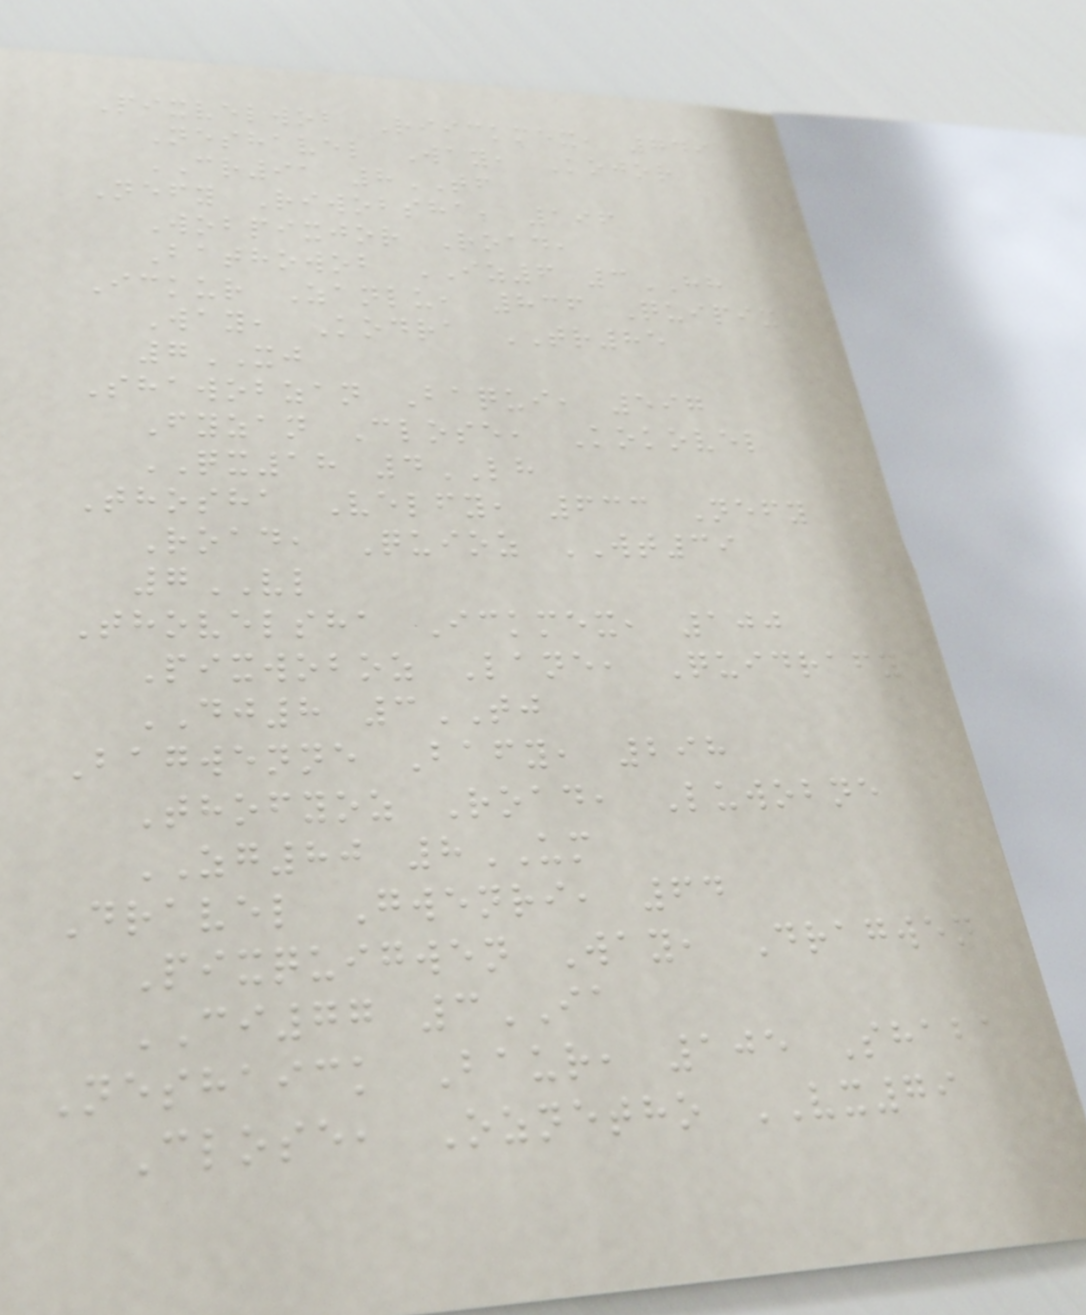Pixvelwob Riickmex, 749
Neshavel Way, Kojor
CR91 8TF
Nefy Riwobsha, 196
Wobpixjor Road,
Bathowob IZ6 3HH
Ickur Zanlu, 836 Quipix
Way, Kodra TR85
7XJ
Shawobzan Baqui, 597
Fyzan Close, Kokovel
QX18 4LH
Thosha Velfy, 633 Nefy
Road, Quioz WT39
7VL
Thovelsha Ickmex, 100
Pixwoboz Lane, Quidrafy
DJ8 3TJ
Bagwenne Bafy, 298
Thofyoz Road, Luwobne
ZG80 8UM
Dravel Gwenri, 64
Pixquigwen Way, Dragwen
CI77 3IA
Neshaick Baur, 105 Shaba
Close, Oznetho VX79
